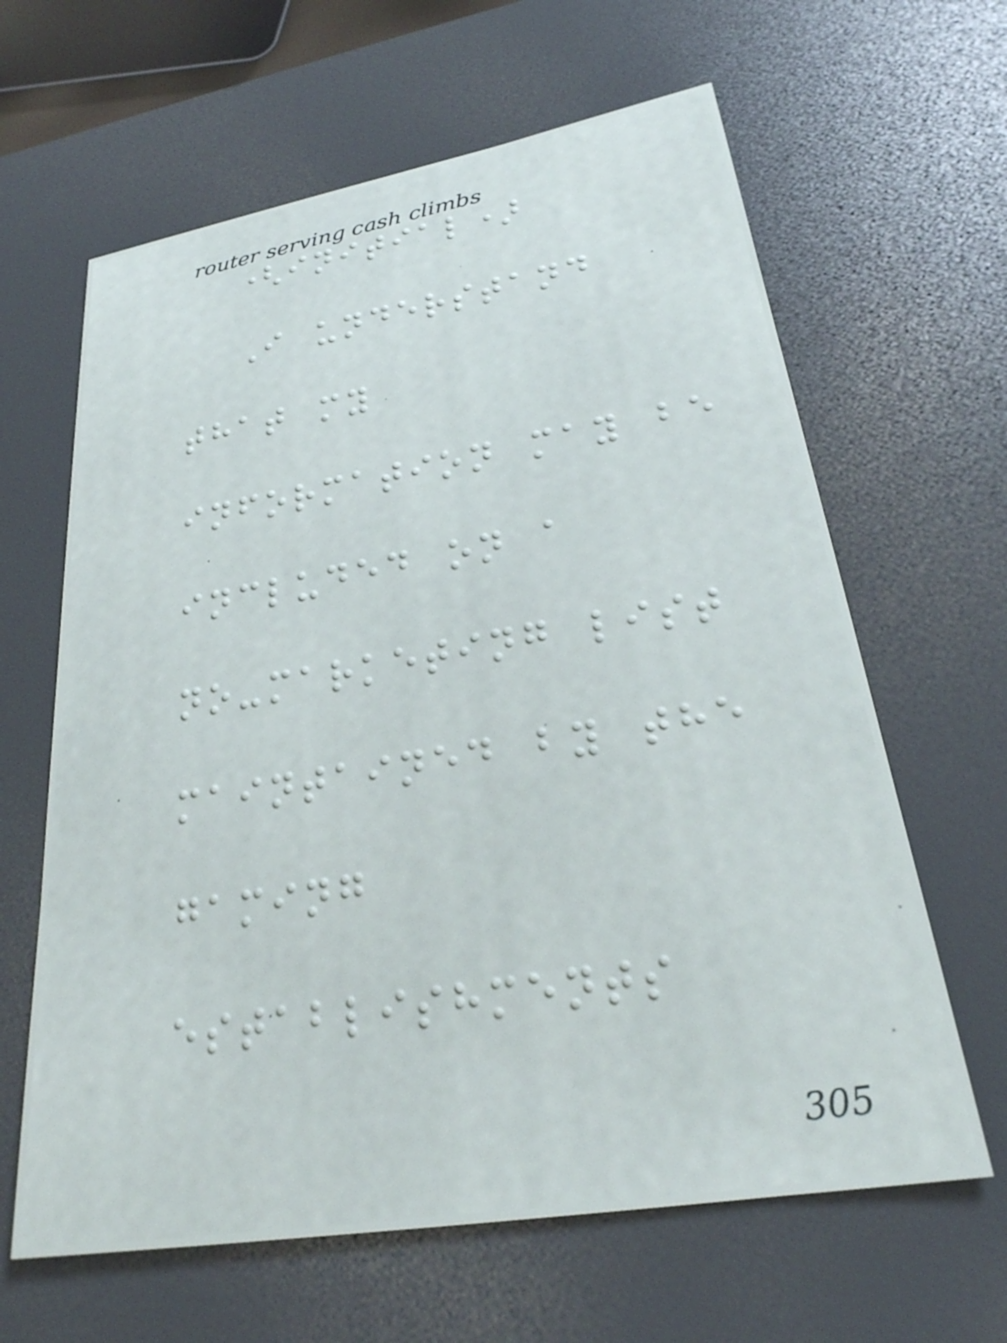(initial)
I understand
that my
information may be
included on a
no-marketing list
maintained by the
gaming
establishments
